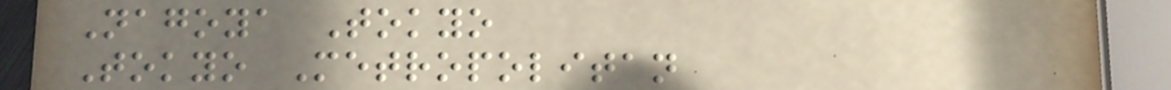Nagoya Tokyo
Tokyo Metropolitan
